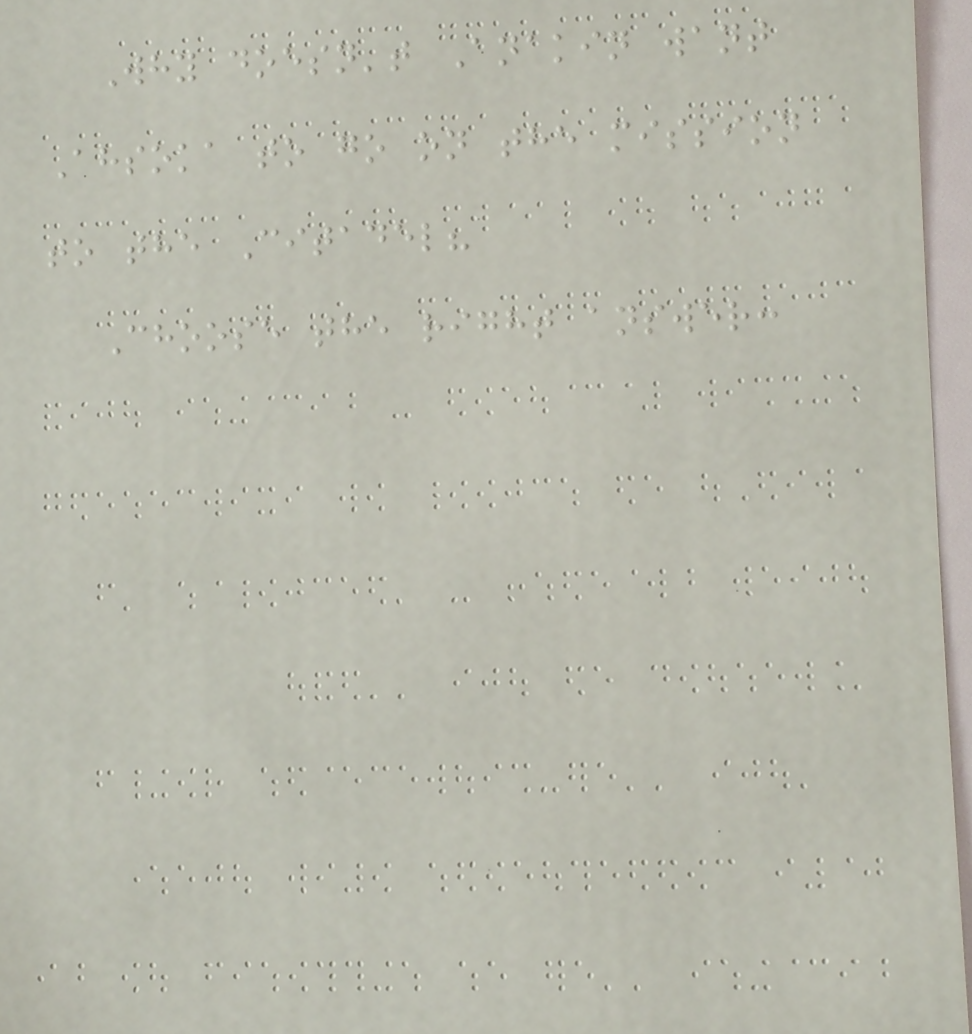Why doesn't Anakin want
Ahsoka to go on the mission
to the Citadel?
Choose the right answer:
